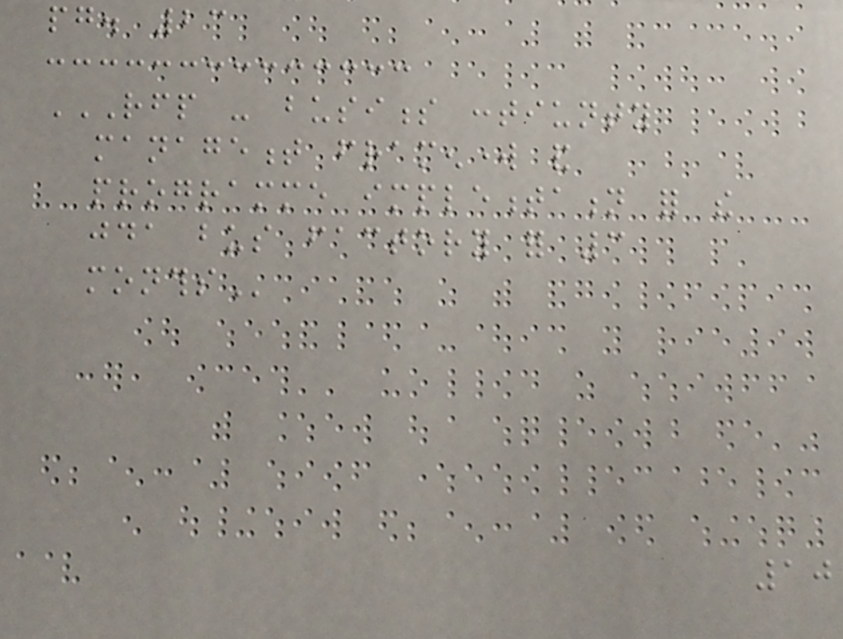pg. 23
RFP - BUSINESS CONTIUNTY
MANAGEMENT FRAMENWORK AND
PROGRAMME IMPLEMENTATION FOR THE
JDA BUS FACTORY FOR 3
MONTHS
10
